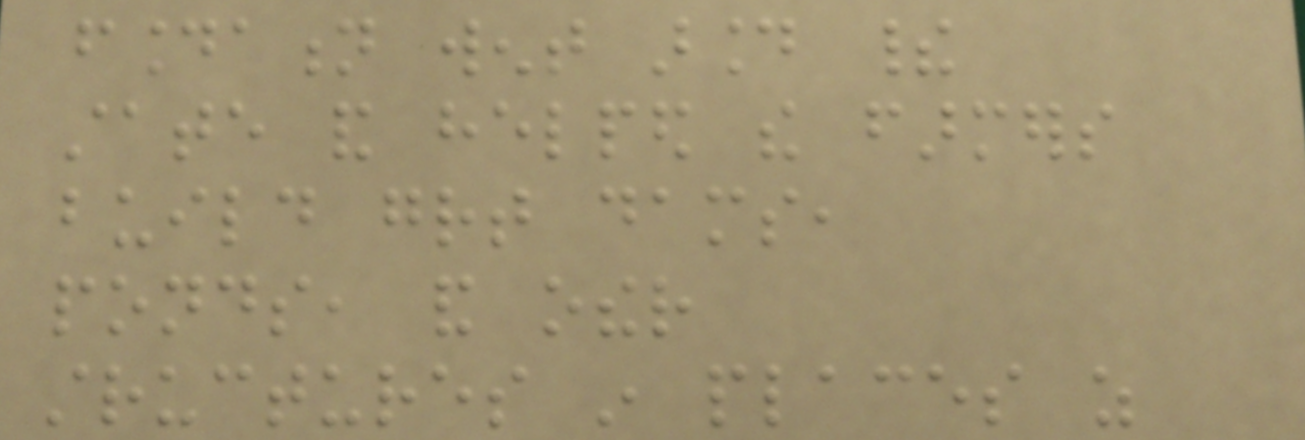foundation went around their
state and helped the farmers
build great dams,
ponds, and other
structures in places as
